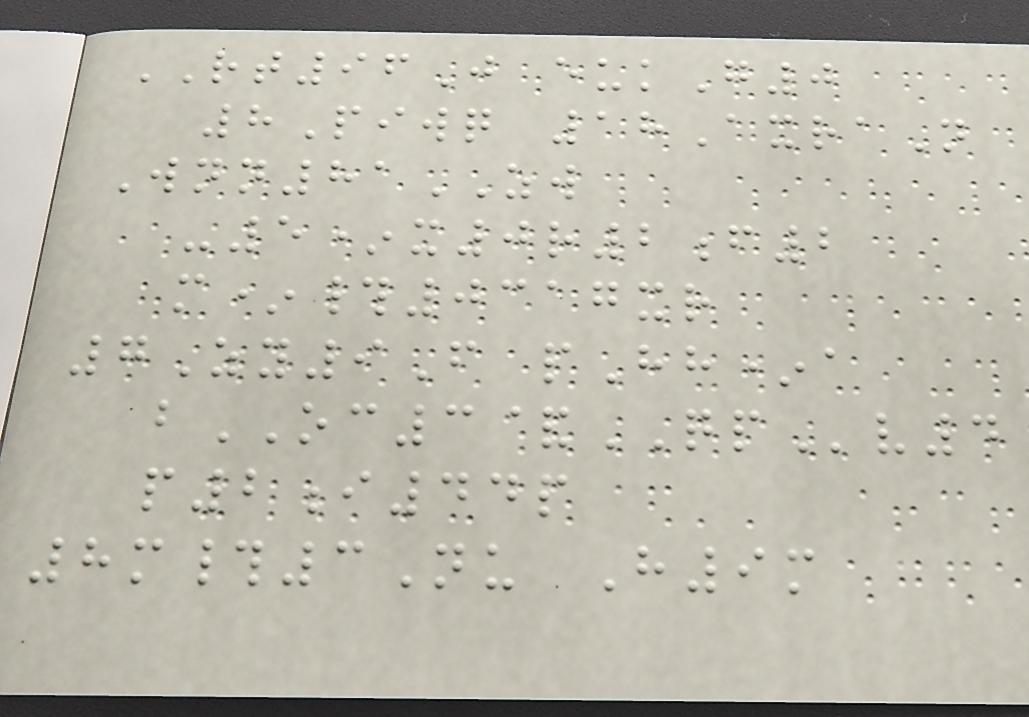RT96J eukG0
8Piwq 18AxraN
Wnn81ZW
-5*x0r2f2
m*#0317xr
7Zy9F pHh*a
bOC3&QPv4
p2i44p
8m#3Nu H9m
